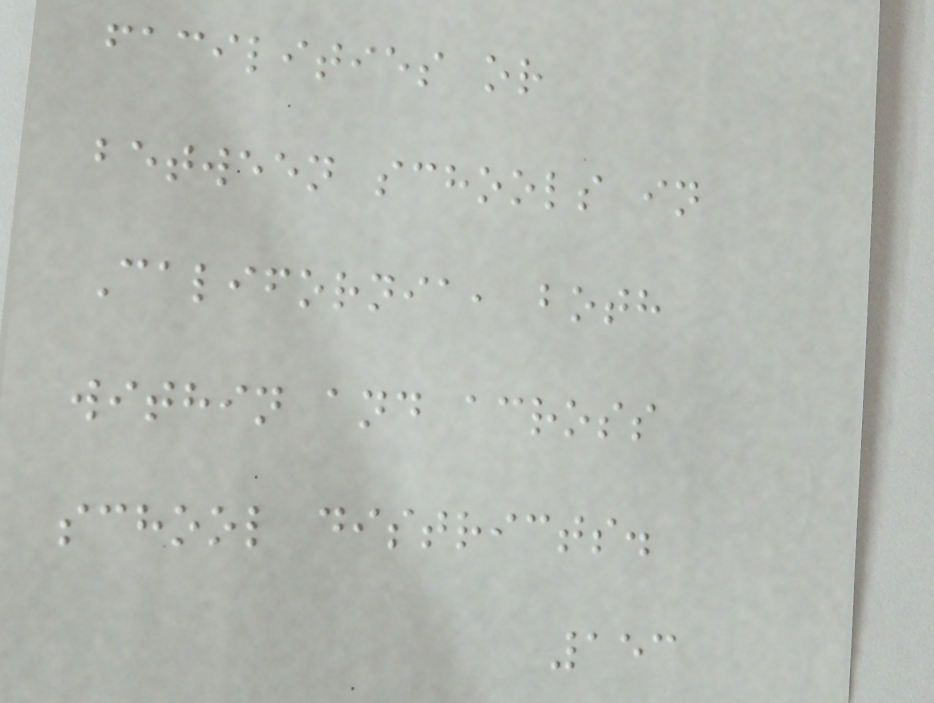facilities or
between schools in
California, both
within and across
school districts.
153
